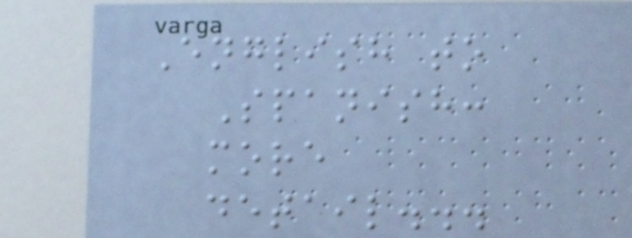English to
Spanish:
more
detail...
